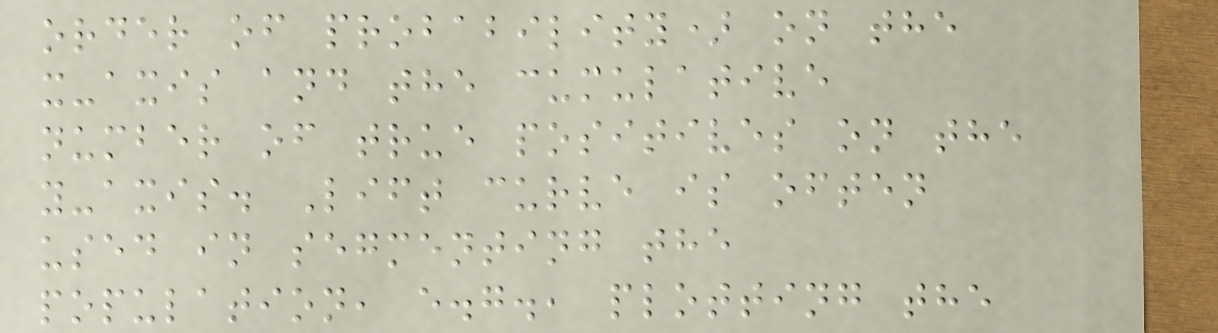order of probability) on the
x-axis and the cumulative
number of true positives on the
y-axis. Lift curve is often
used in segmenting the
population, e.g., plotting the
